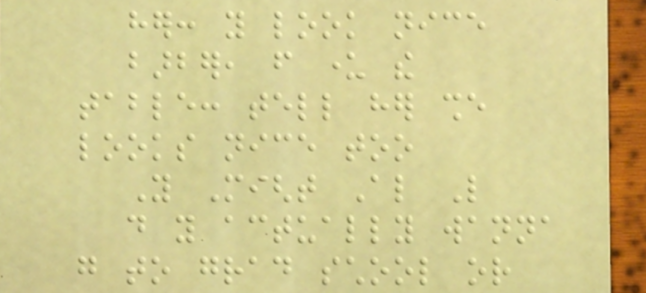her: you look nice
barber, from under the
table: tell her she
looks nice too
You Might Also Like
do you actually wanna
go to grad school or
